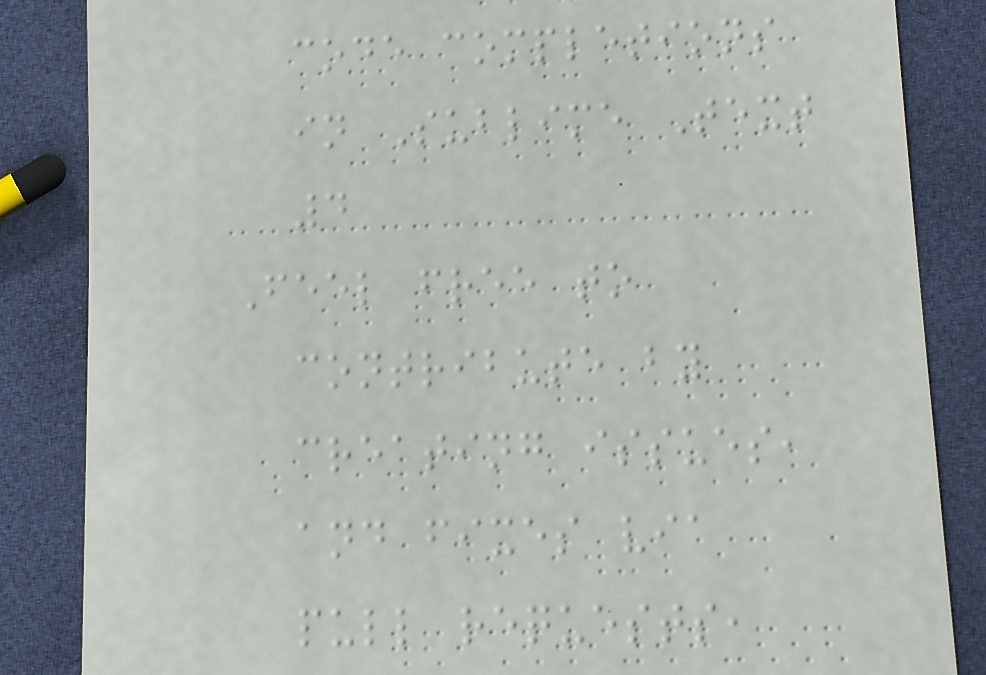code completions
in Sublime Text
4
Feel free to
contribute by
creating issues,
and fixes via
pull requests,
